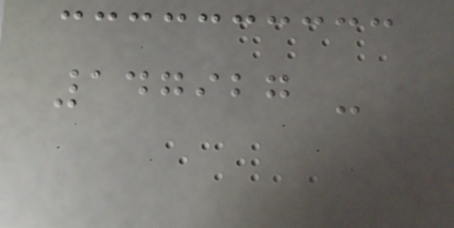147927 -
